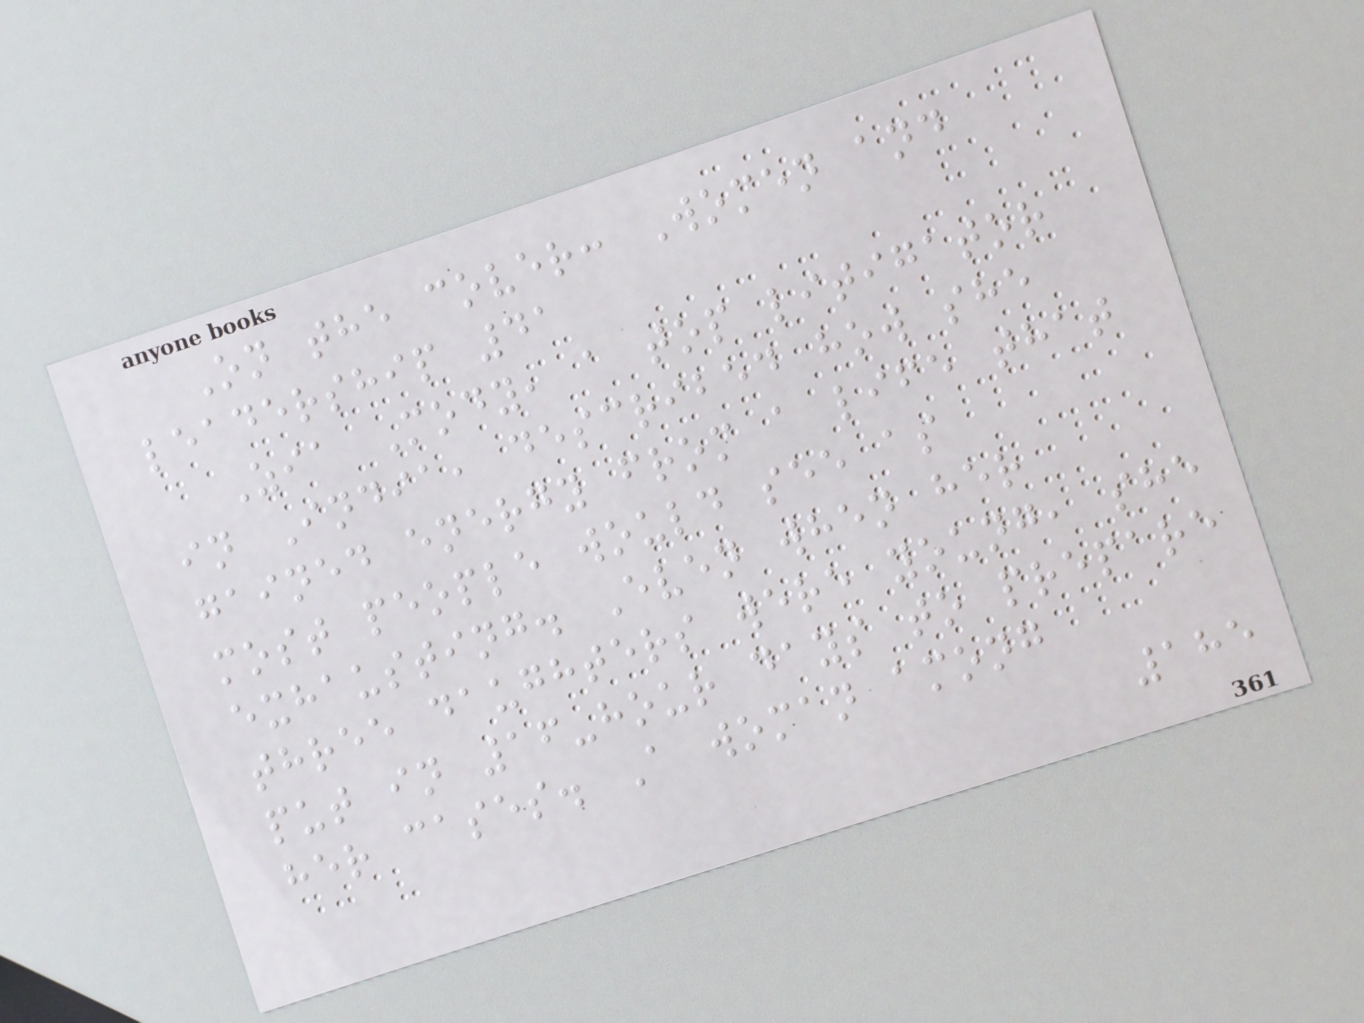On the cover: Women and
leadership 41
Zia Mody, a top litigator
in India, described how she
gained energy from a life that
most people would see as
exhausting. Even when her
three daughters were young, she
put in 16-hour days to prepare
her cases. A woman among
185
